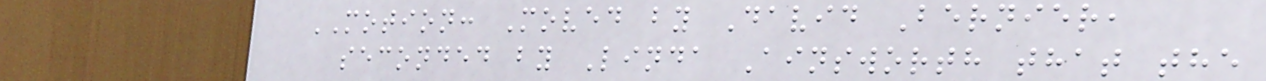MOTION: Moved by David Bernier,
seconded by Linda Ainsworth that the
